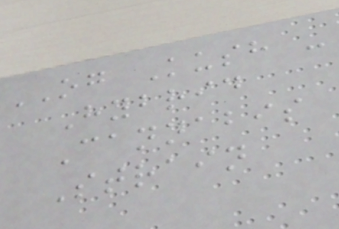OG Kush -
Hybrid
Cannabis
Strain
